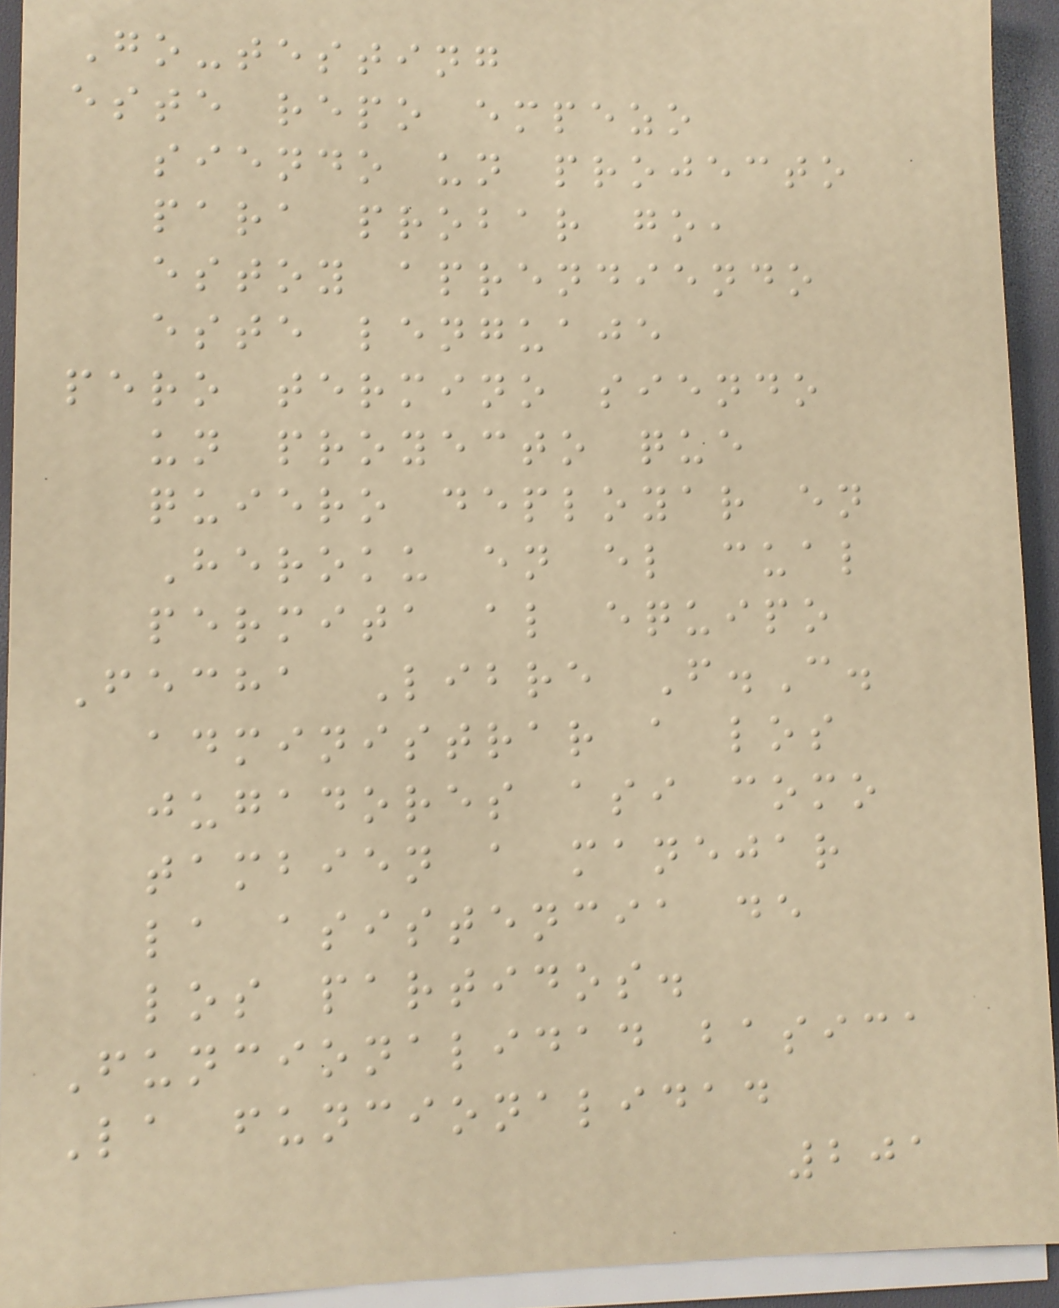Go-testing
este repo empezo
siendo un projecto
para probar go,
estoy aprendiendo
este lenguaje
pero termino siendo
un proyecto que
quiero deployar en
Heroku en el cual
permita al equipo
Fecha Libre F.C.
administrar a los
jugadores asi como
tambien a manejar
la asistencia de
los partidos.
Funcionalidad basica
La funcionalidad
201
